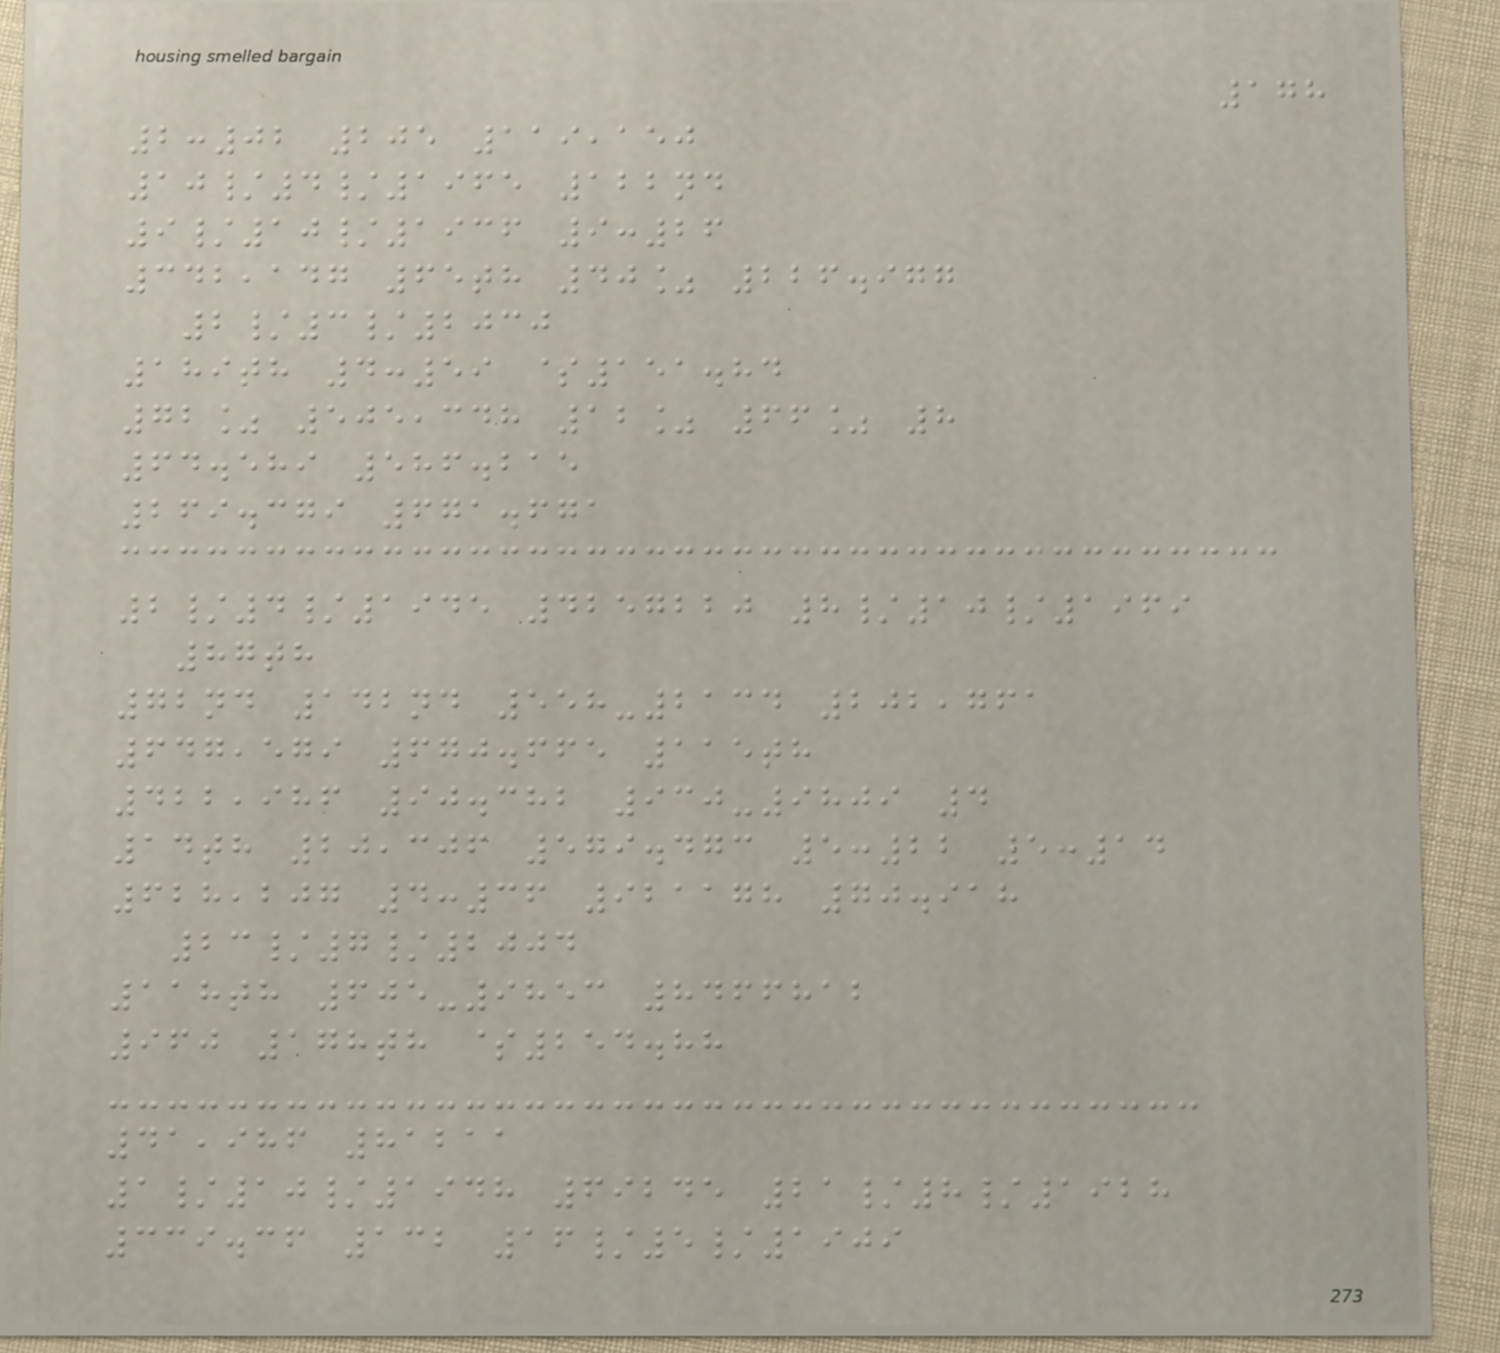178
2:02 205 119,150
10/4/1965 122nd
9/10/1936 9:26
342,147 65th 40% 226.977
2/3/2030
189th 4:59 $151.84
72% 505,348 12% 66% 8
64.589 586.215
269.379 671.671
2/4/1945 4257220 8/10/1969
87th
72nd 142nd 558-2134 202,761
647,579 670.665 115th
422,986 90.382 930-9809 4
14th 20,306 579.473 5:22 5:14
628,207 4:36 921178 70.918
23/7/2004
118th 605-9853 8466812
960 178th $254.88
41,986 81211
1/10/1948 69245 21/8/1928
339.36 132 16/5/1909
